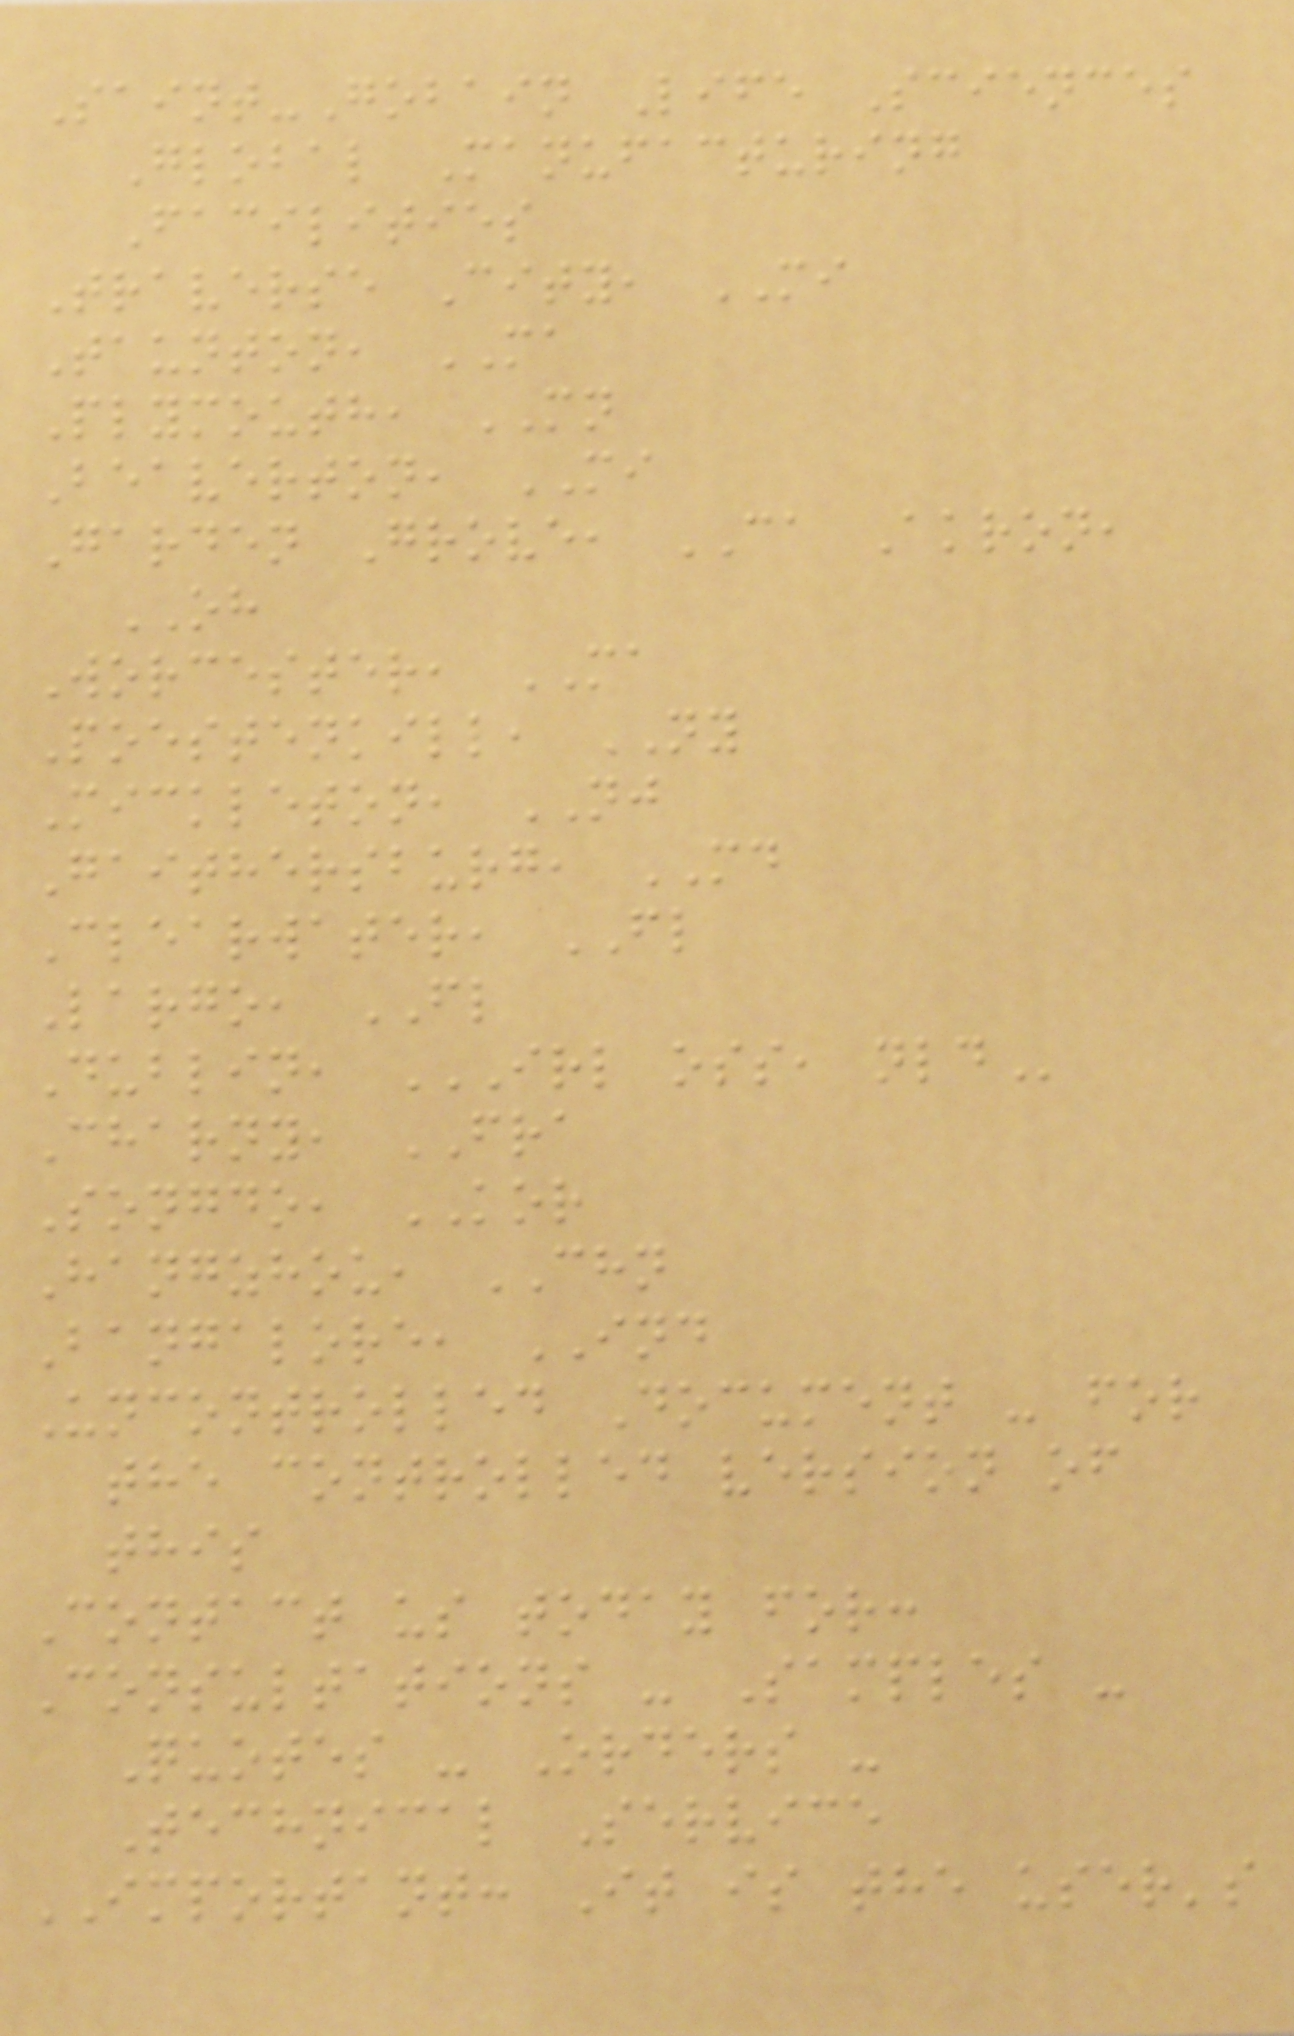Saint-Gobain Life Sciences
Global Manufacturing
Facilities
Traverse City, MI
Taunton, MA
Plymouth, MN
Beaverton, MI
Garden Grove, CA Akron,
OH
Worcester, MA
Poestenkill, NY
Mickleton, NJ
Gaithersburg, MD
Clearwater, FL
Largo, FL
Dublin, IRL OSS, NLD
Charny, FRA
Songdo, KOR
Hangzhou, CHN
Bangalore, IND
Uncontrolled Document - for
the controlled version of
this
Contact us today for:
Consultations - Samples -
Quotes - Orders -
Technical Service
IMPORTANT: It is the user's
